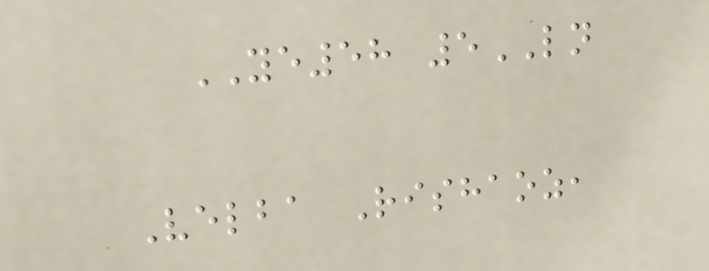YE58 5LN
Velba Rishaoz,
